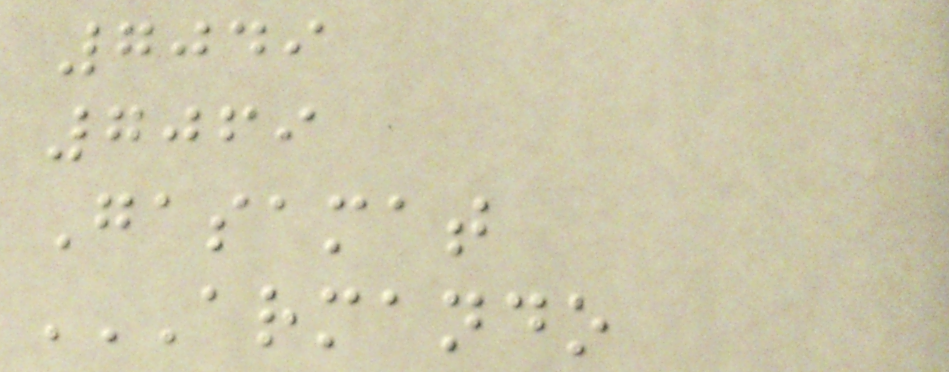7049
7069
Gasamat
ARMANDO
